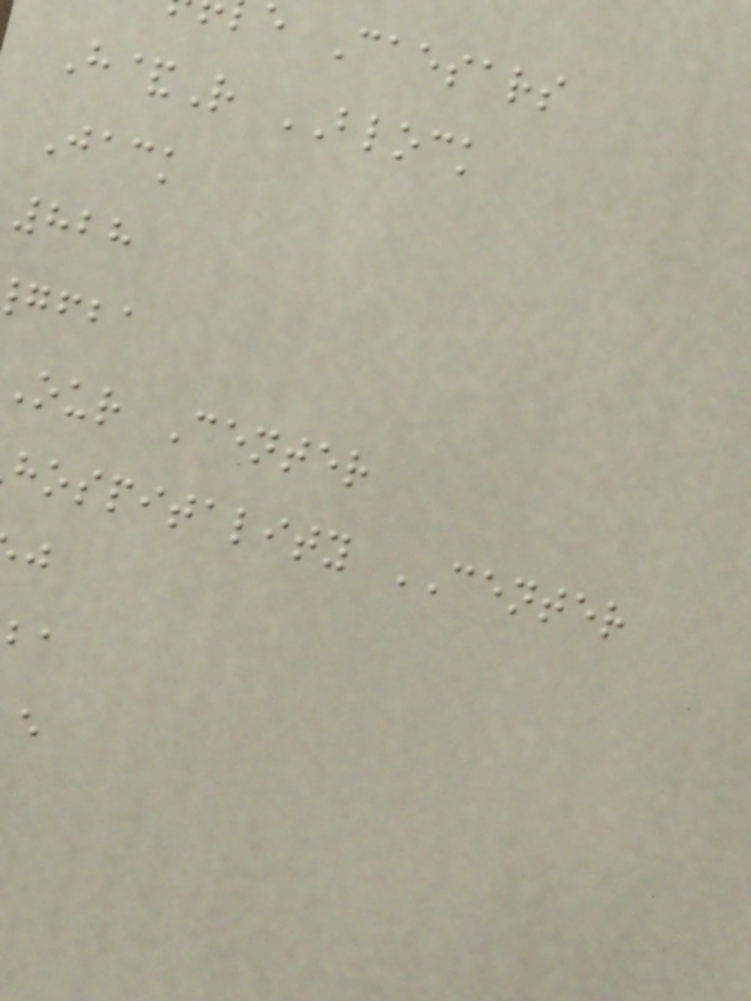e Caesars
H&R BLOCK
Jack
828
gfba
our Center
hospitality CENTER
